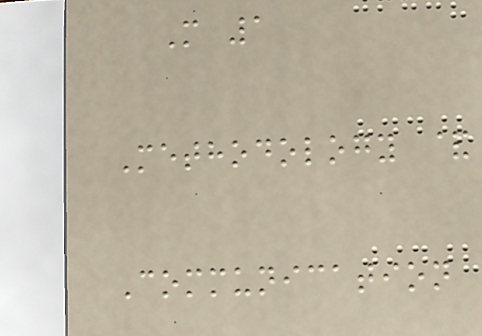M 1
Methodology &
Communication
